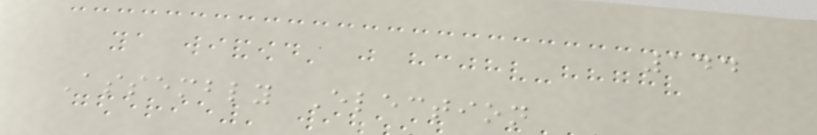144
Assembly Election
